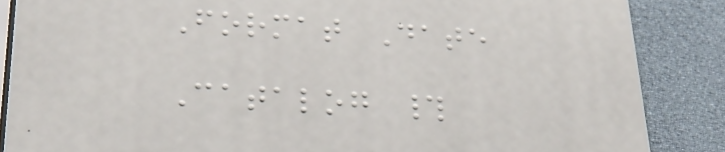Format Date
Catalog #
